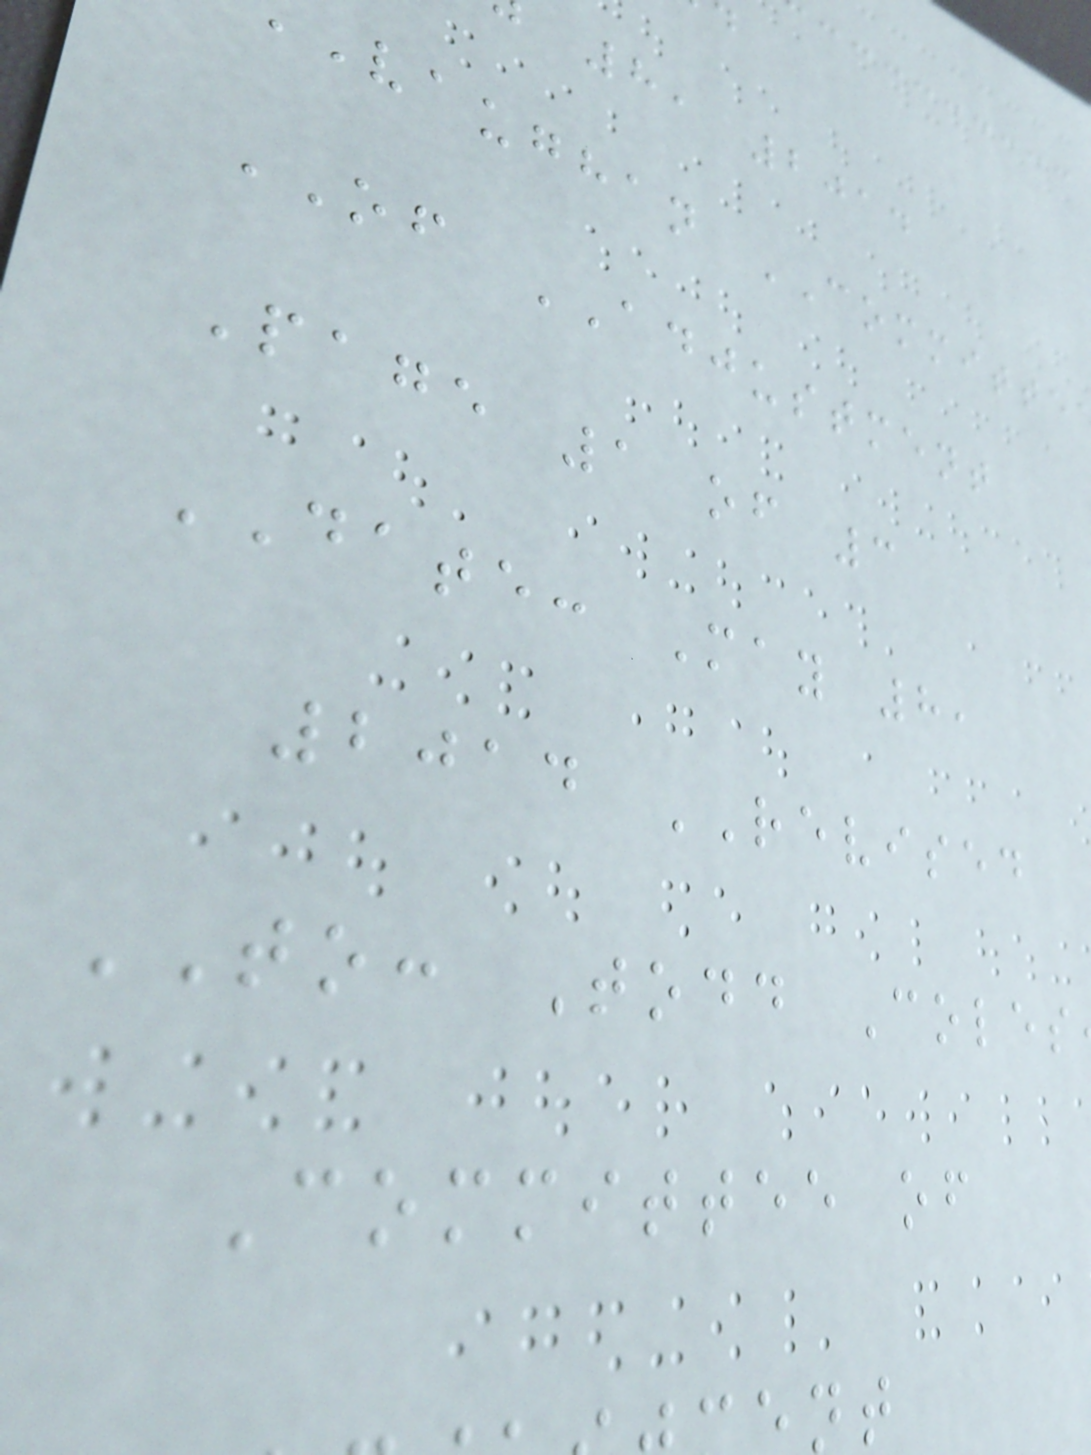8, 2014
vaughan COMMITTE
OF ADJUSTMENT
Page 1 of 3
DATE: May 8,
2014 REVISED
TO: Todd Coles
Committee of
